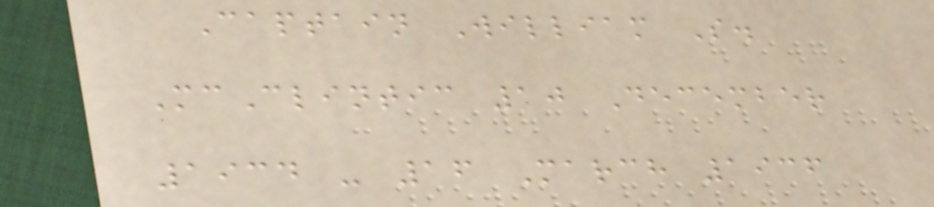Captain William S.
McClintic 10 December
1934 - 16 March 1936
